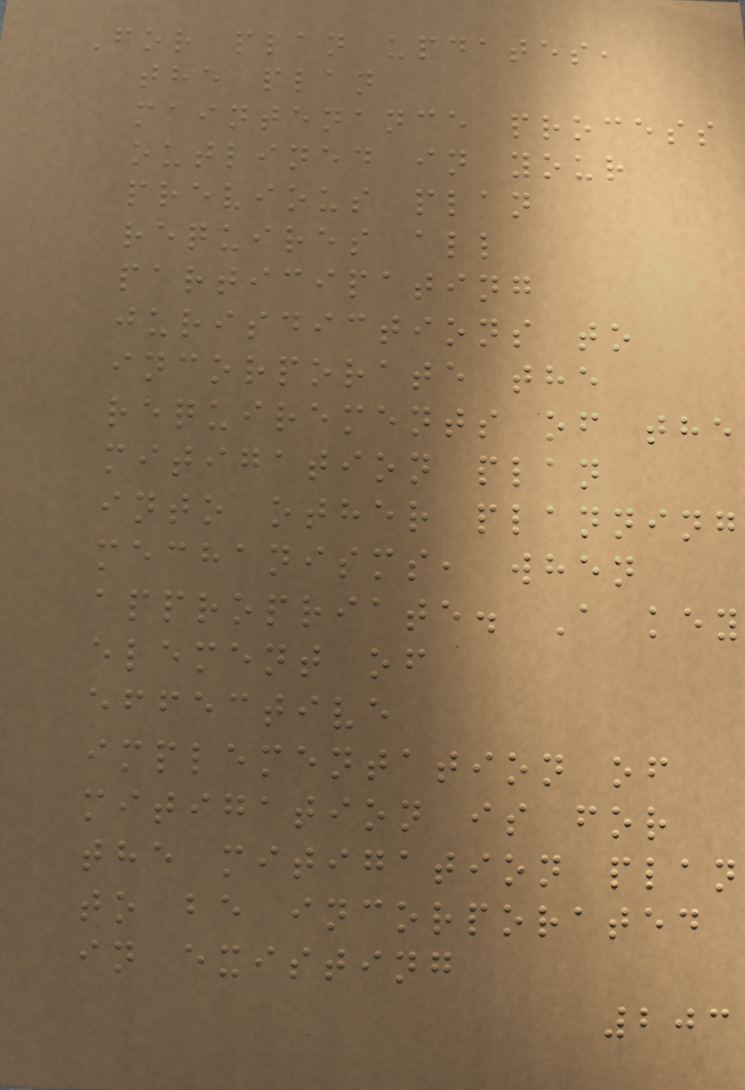For plan updates,
the plan
maintenance process
outlined in your
previous plan
requires all
participating
jurisdictions to
incorporate the
requirements of the
mitigation plan
into other planning
mechanisms, when
appropriate. A key
element of
effective
implementation of
mitigation is for
the mitigation plan
to be incorporated
in existing
203
